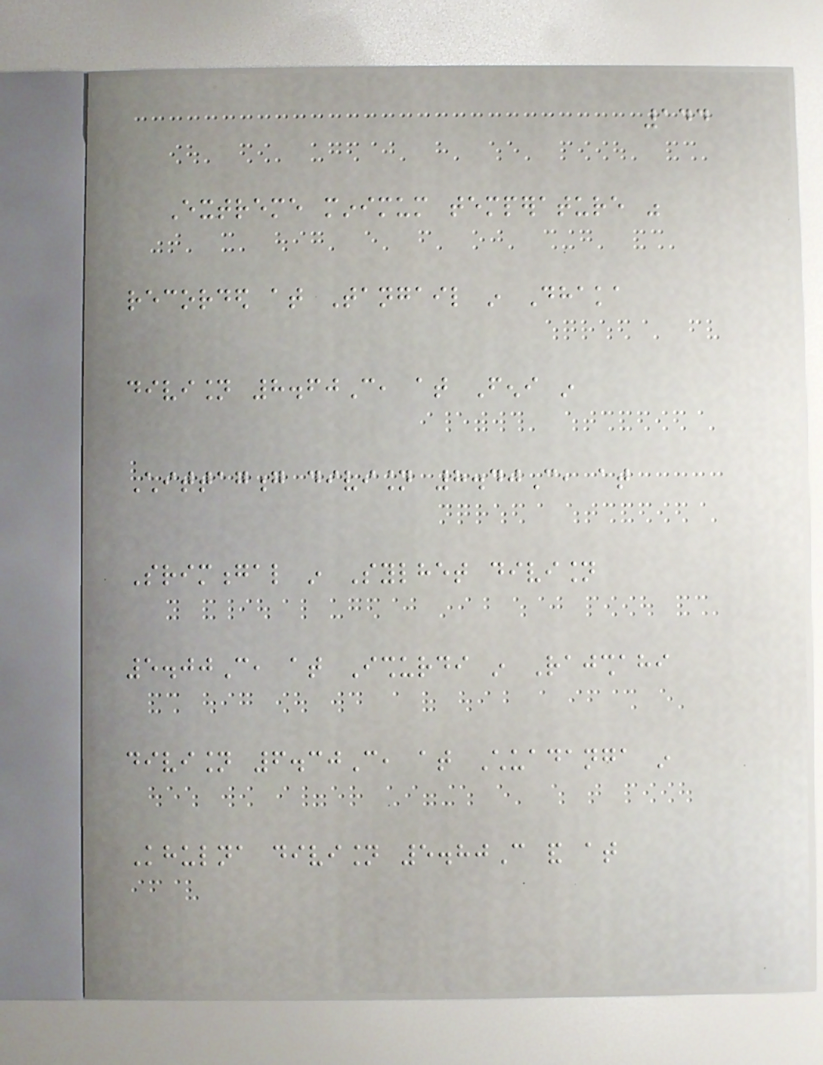144
Extreme minimum temperature was
recorded at Tangail in Dhaka
division 8.60C, at Feni in
Chittagong division 8.40C, at
Srimongal in Sylhet division
5.00C, at Ishurdi in Rajshahi
division 6.30C, at Chuadanga in
Khulna division 5.80C and at
